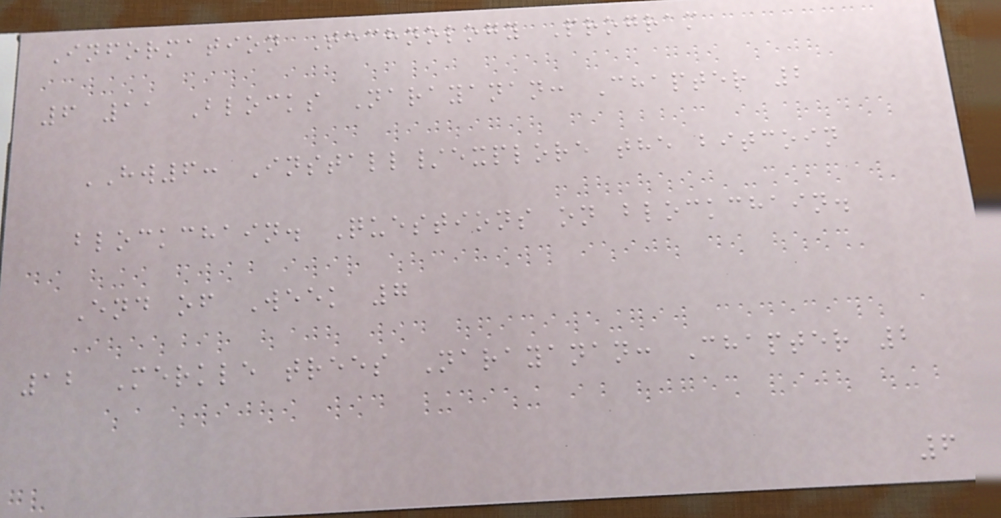Information Technology Program
6 11 Blocks Narayanan: Chapter 2
HW6: Install/explore the bitcoin
blockchain. Questions on blockchain.
End of Week 7
12 Merkle trees Narayanan: Chapter 2
6
